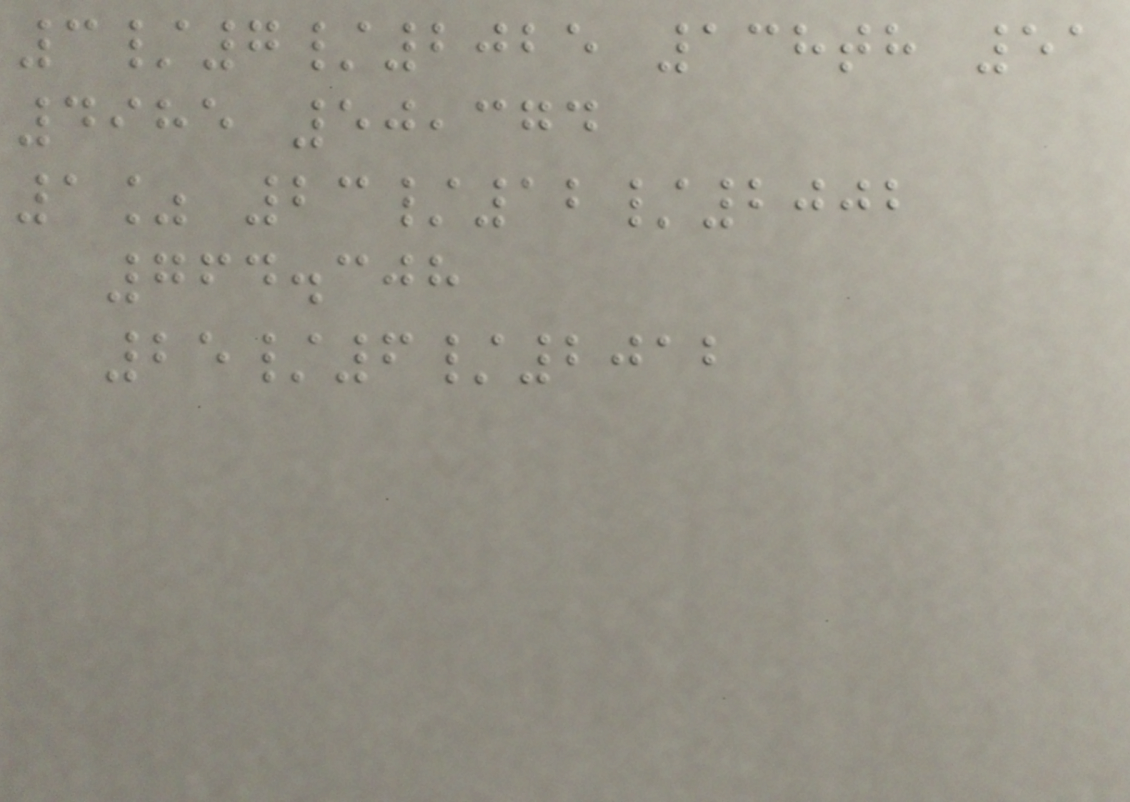3/7/2025 138th 51
4985 50,374
1% 23/12/2002
764.308
25/6/2012
